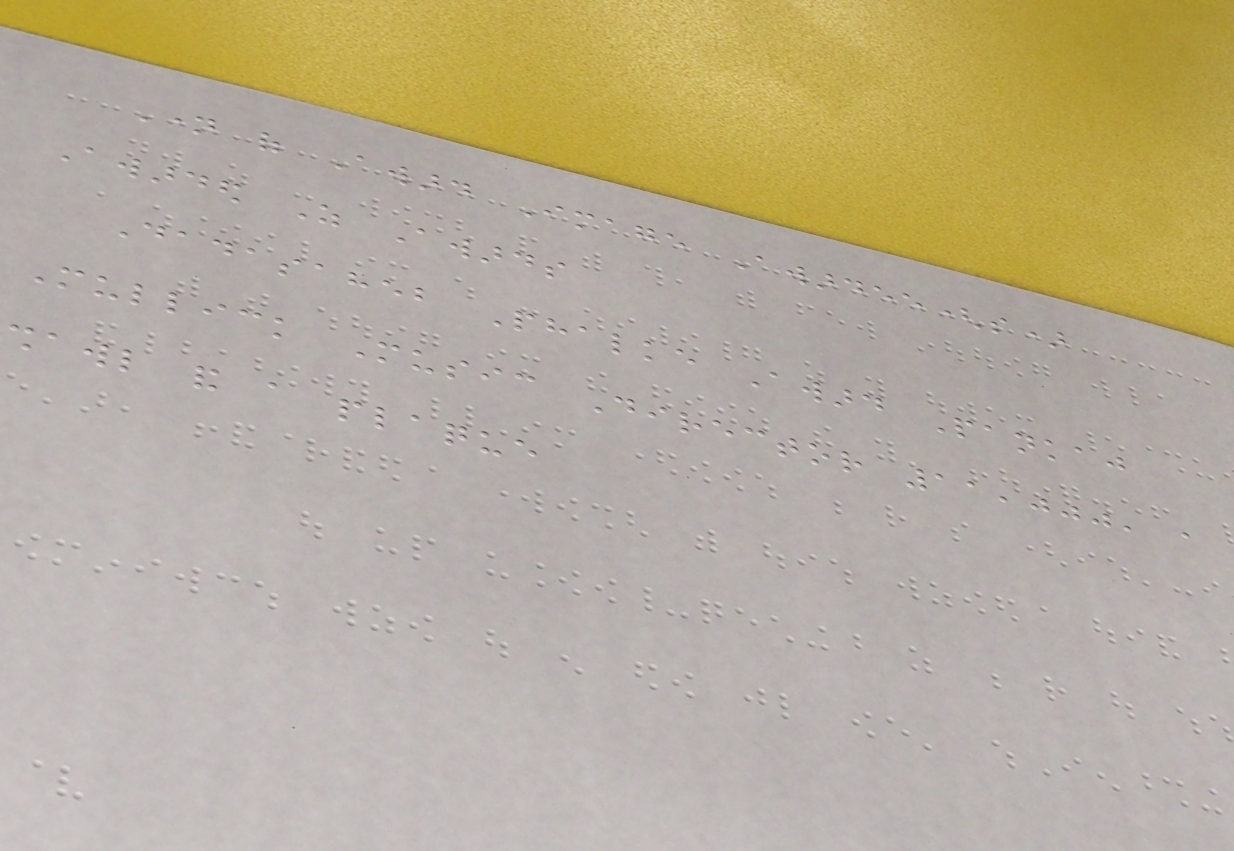Name of Award Image Awardee(s)
Awarded As Awards
Dadasaheb Phalke Award Pankaj
Mullick Music Director 11,000, a
shawl and a plaque
